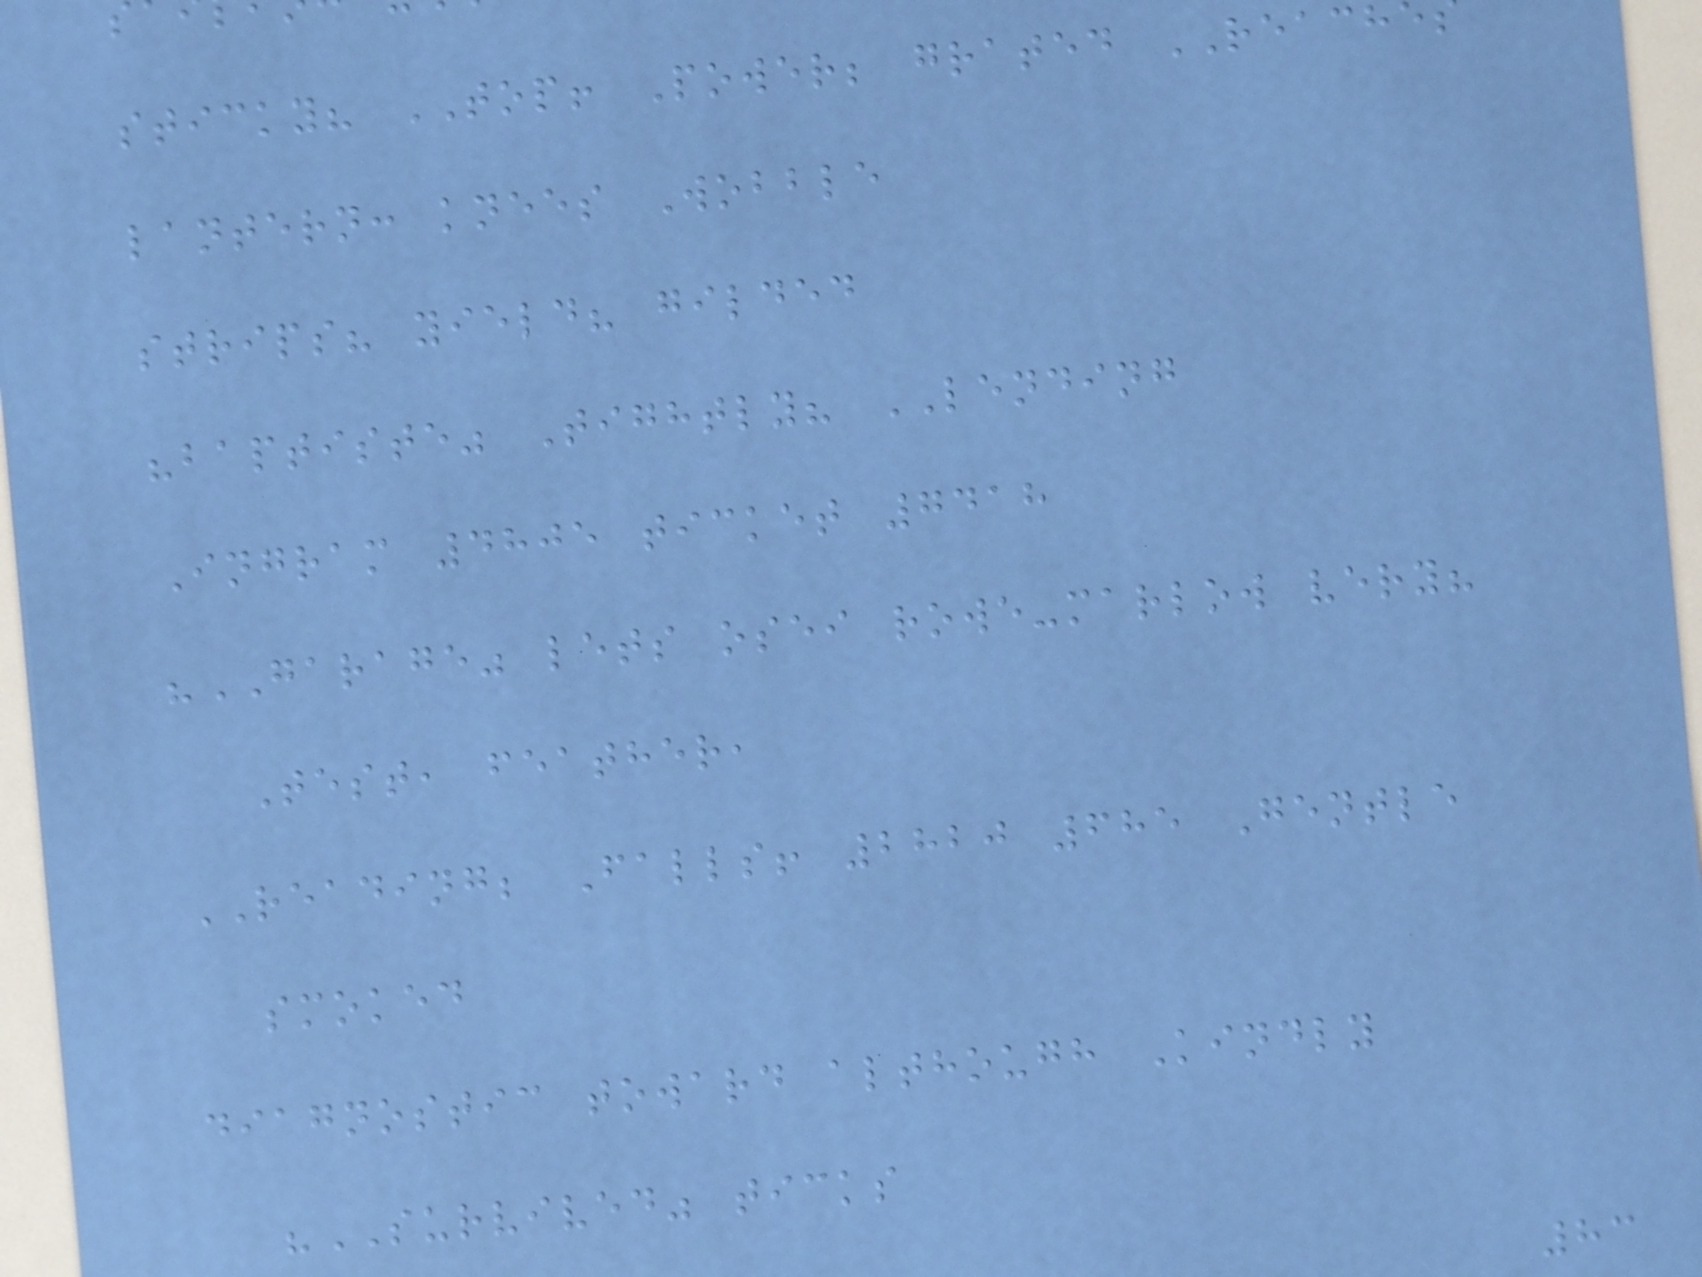sticky? TOP! Power; grated REACH
lantern: knees Wobble
strips? yield? gilded
"baptiste" Tightly? LENDING
Ingram 4805 ticket 7418
"GARAGE" lets osei rowe-marlow very?
Test, feather,
READING; Falls! 2820 685 Gentle
smoked
diagnostic toward although Kindly
"SURVIVED" ticks
83
